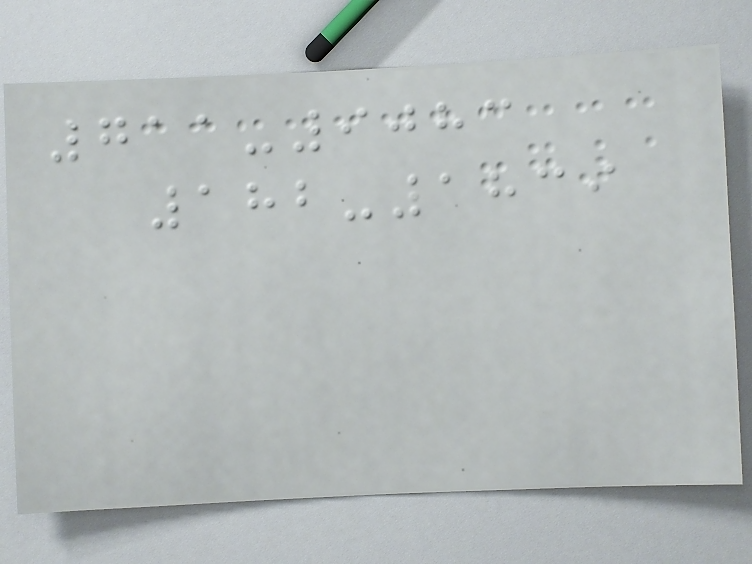711-9083
182-1839
